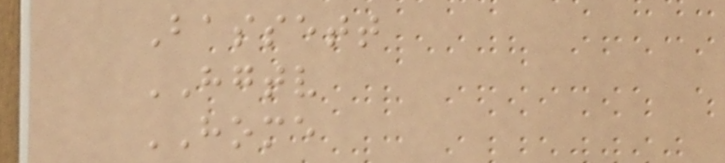Bassett
HGTV
HOME
